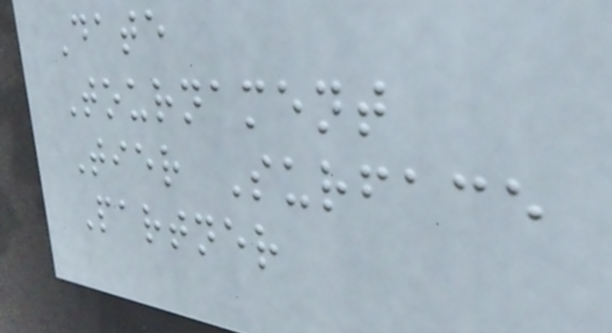Date
Tournament
Tier Surface
Partner
